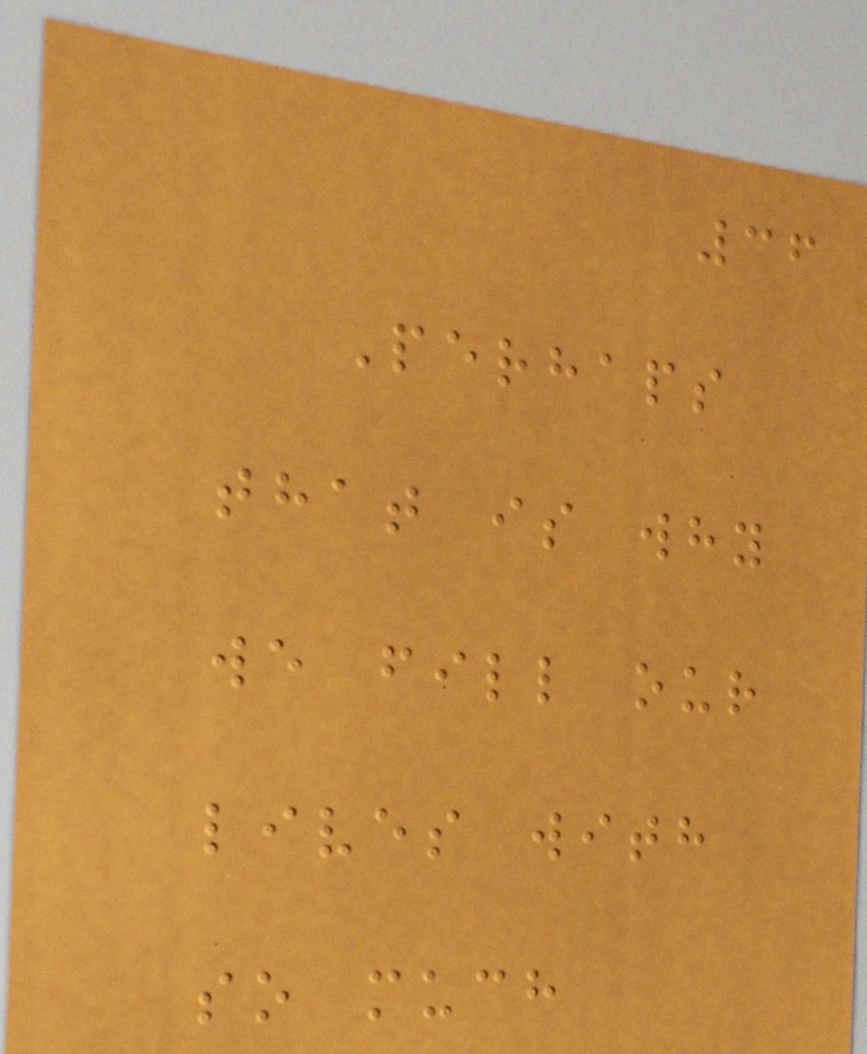36
Perhaps
that is why
we fill our
lives with
so much
